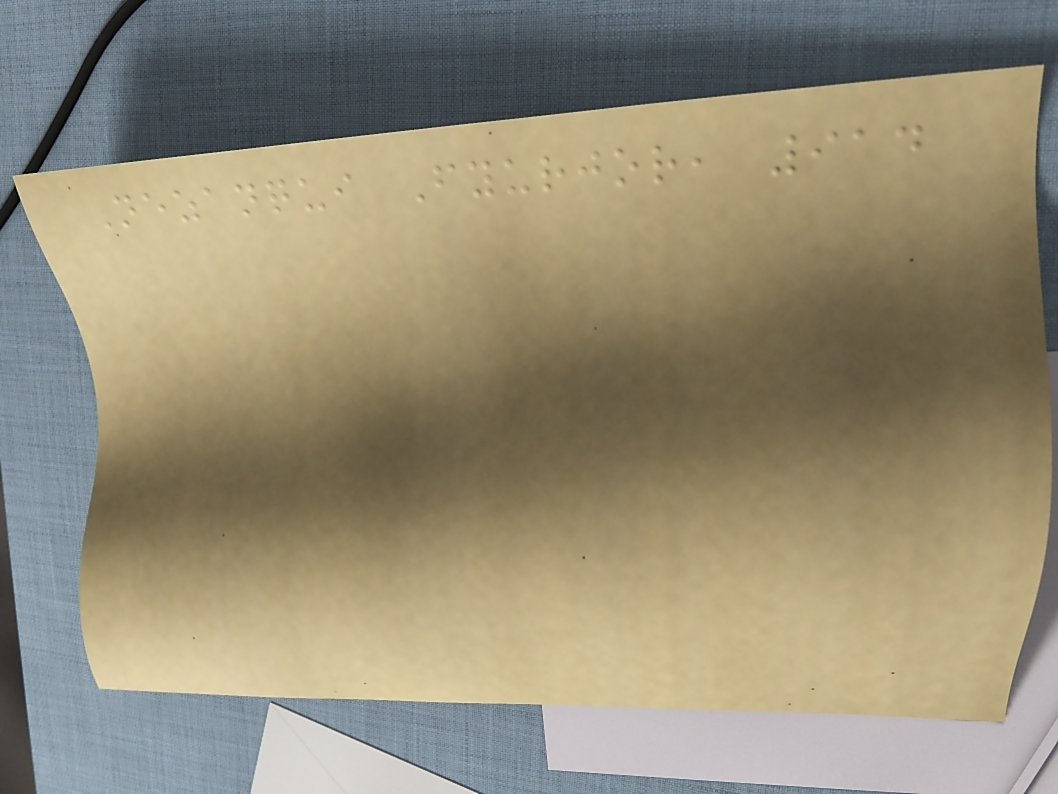Nezanqui Fyurjor, 914
